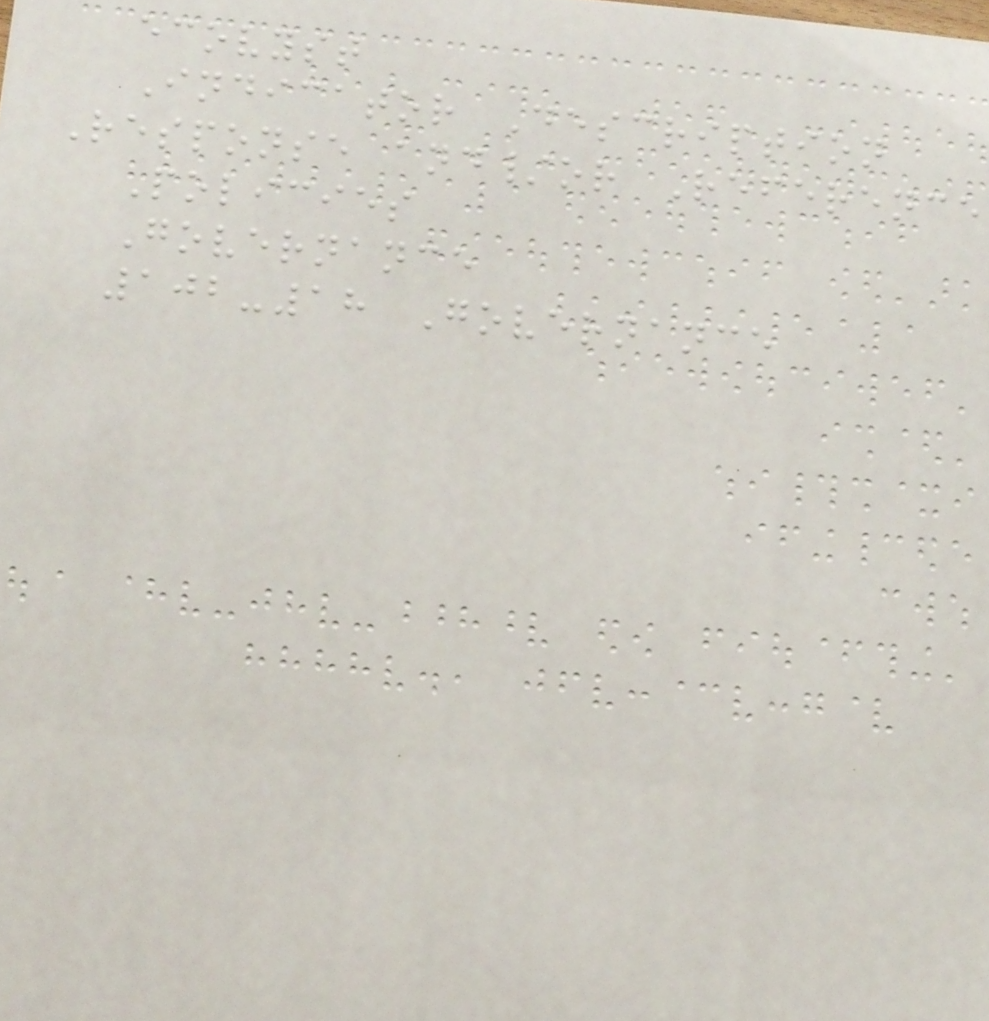ecovyst
Indicator Description
Response and/or Reference
Policies
Governance
102-18 Governance
